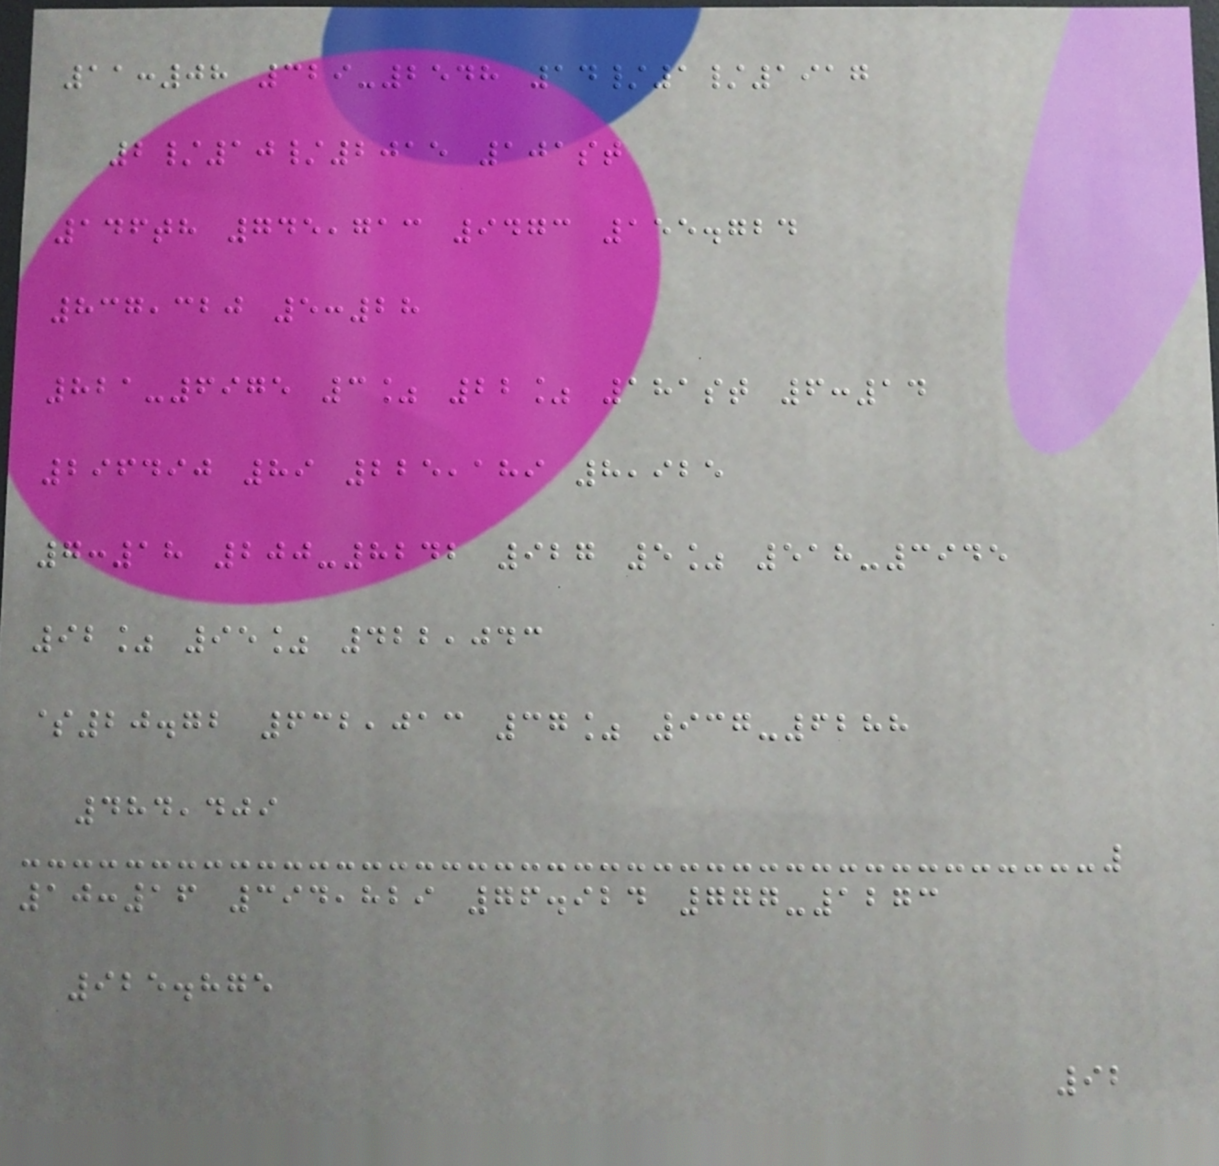11:08 329-2548 14/1/1917
2/10/2015 101st
146th 745,713 9473 155.724
837,320 5:28
821-6975 3% 22% 181st 6:14
296490 89 225,189 8,925
7:18 200-8242 927 5% 518-3945
92% 95% 422,043
$20.72 632,013 37% 937-6288
484,409
10:16 394,829 76.924 777-1273
925.875
92
